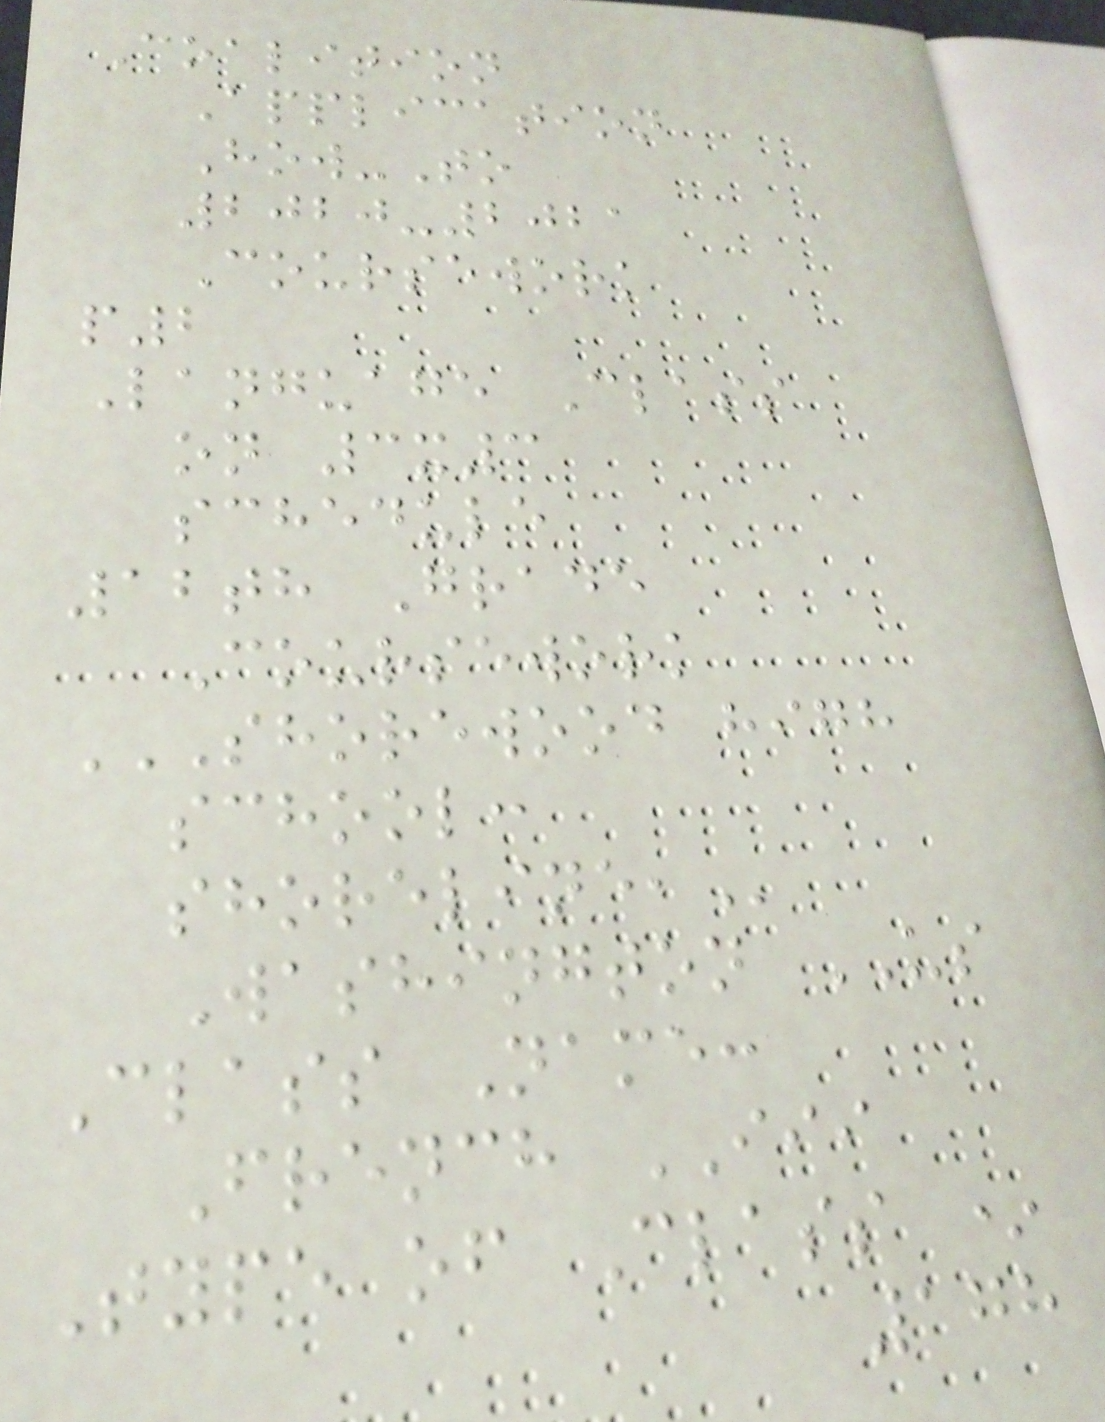Coalition
Application
How-To
2020-2021
Coursework
p2
Language Class
on 3x3
schedule
12th Grade
Coursework
SHOREWOOD HIGH
SCHOOL:
SHORELINE,
Washington US
Class Name:
French III
Type of Class *
178
